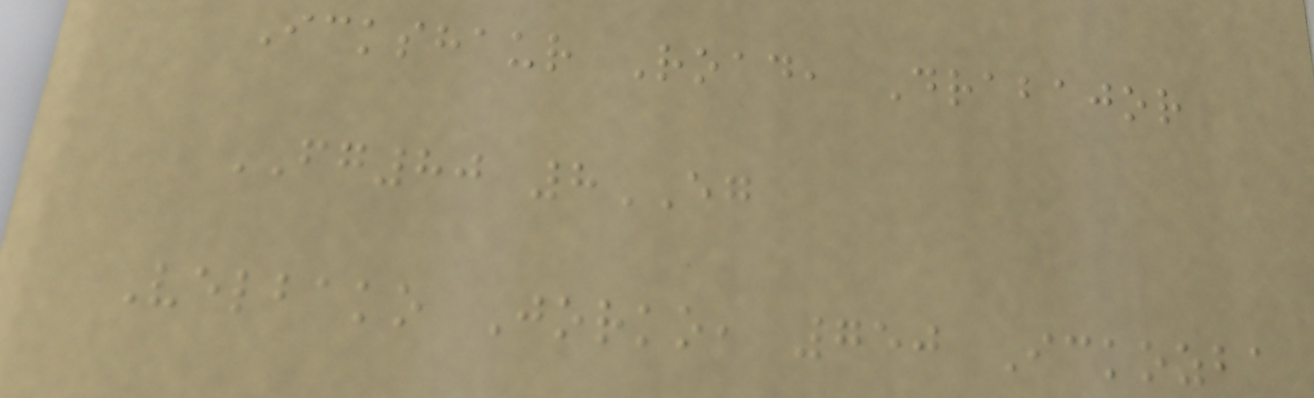Ickshaur Road, Drabajor
FG80 8EG
Velbako Jorko, 750 Ickozba
